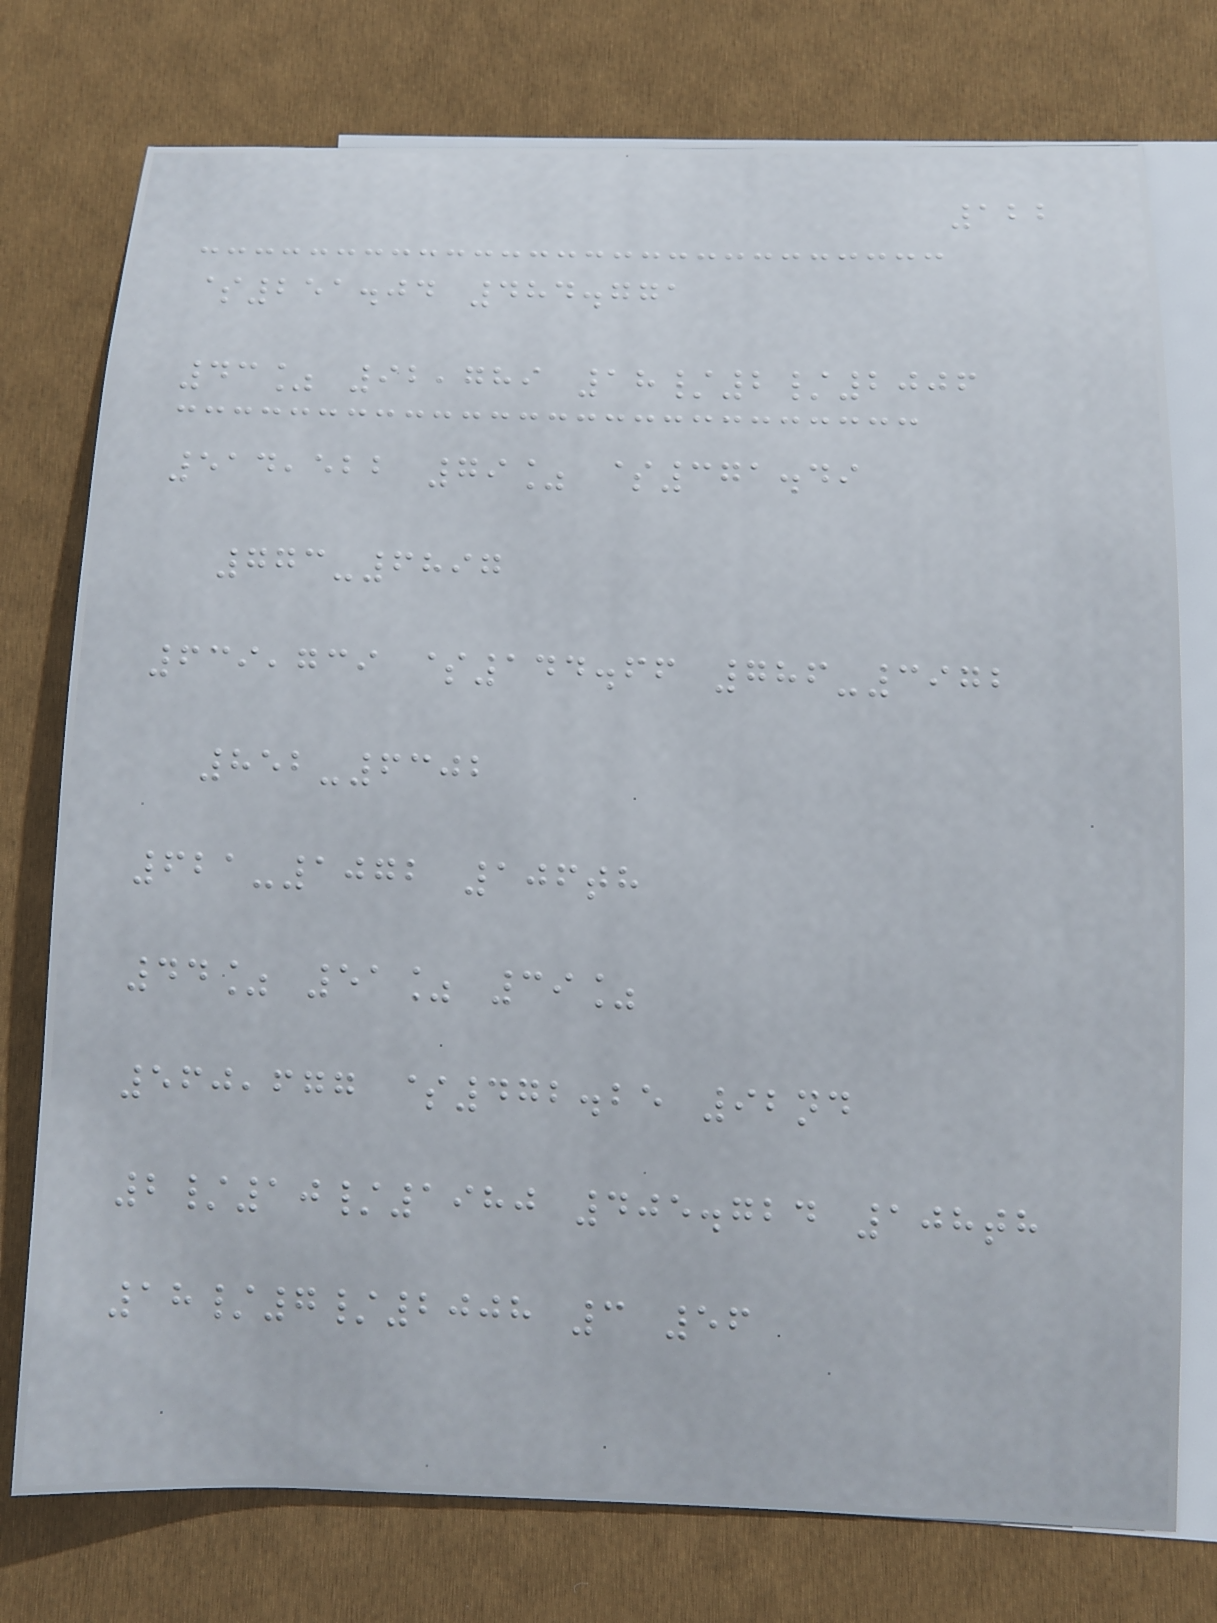122
$251.04 484.771
43% 92,789 18/2/2006
514,522 79% $371.49
773-6897
639,739 $144.66 786-3972
852-6302
621-1072 106th
44% 51% 39%
560,677 $472.25 92nd
2/10/1980 405.724 108th
18/7/2008 3 56
